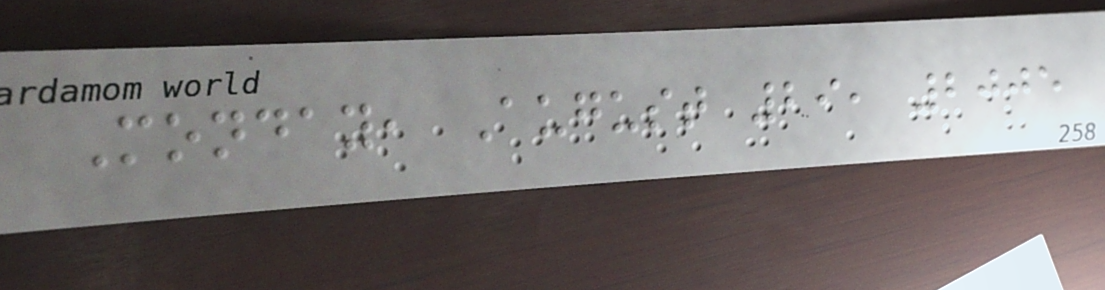Monday, August 29, 2005
